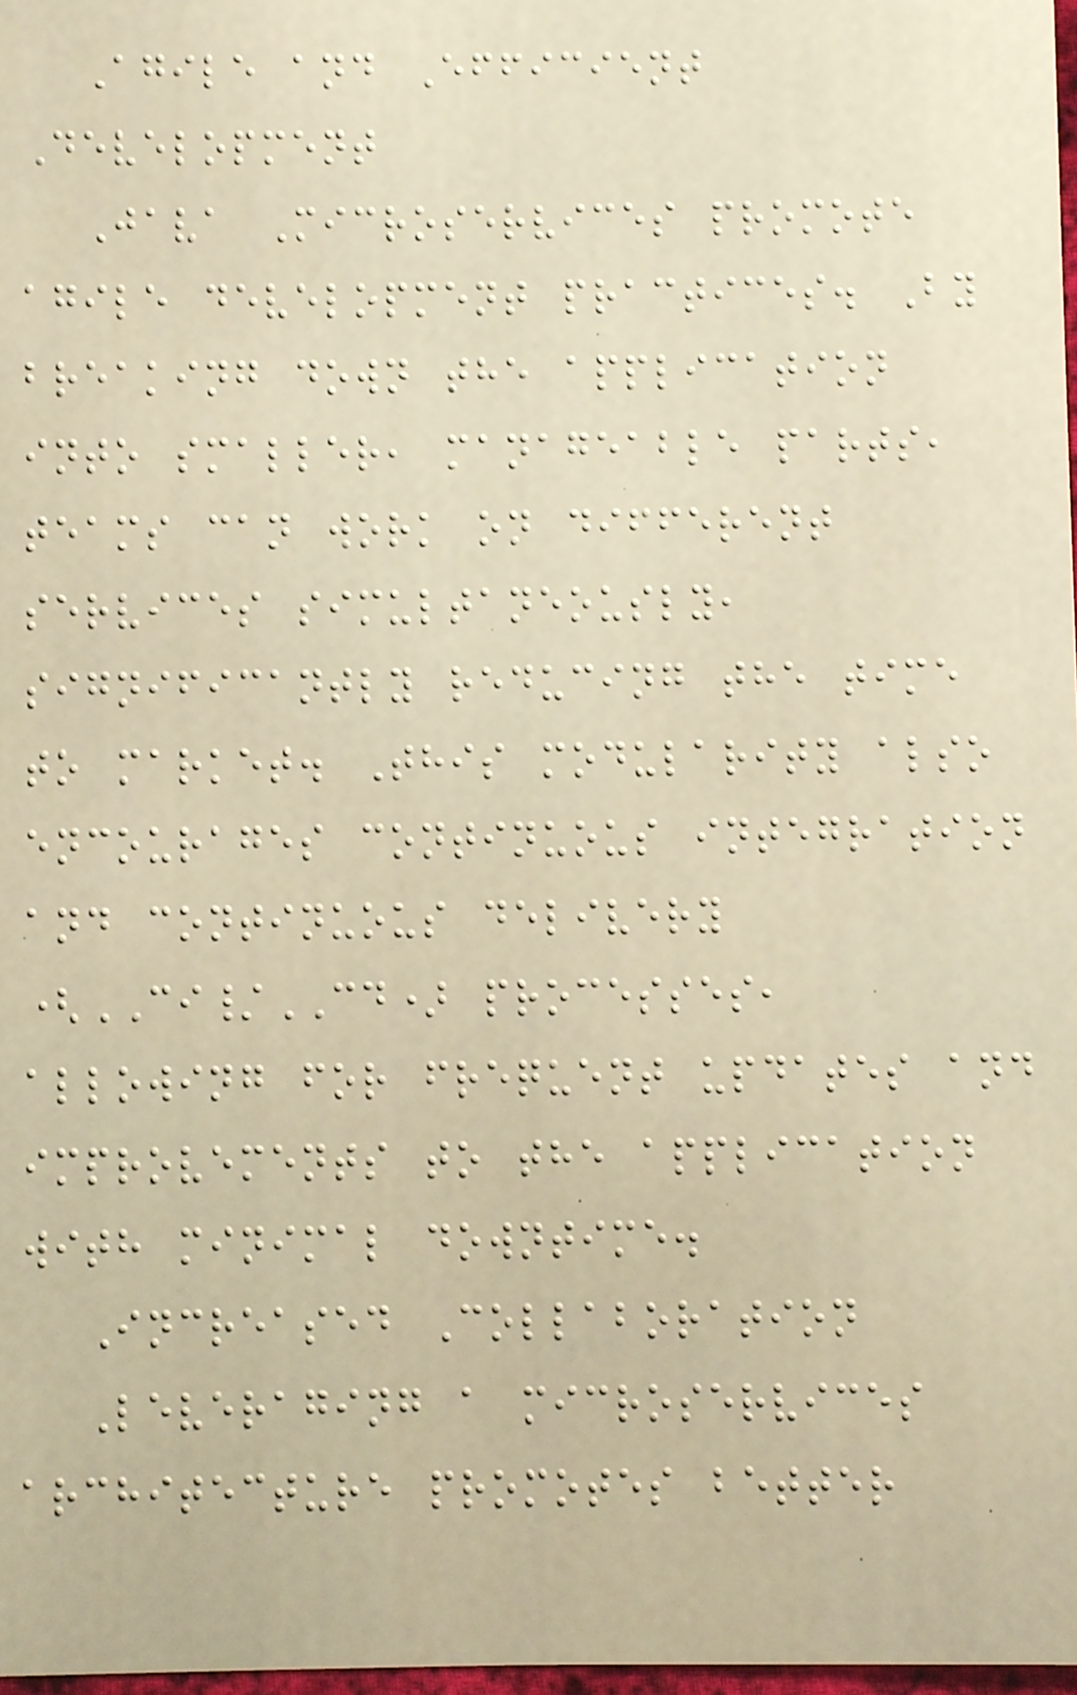Agile and Efficient
Development
Java Microservices promote
agile development practices. By
breaking down the application
into smaller, manageable parts,
teams can work on different
services simultaneously,
significantly reducing the time
to market. This modularity also
encourages continuous integration
and continuous delivery
(CI/CD) processes,
allowing for frequent updates and
improvements to the application
with minimal downtime.
Increased Collaboration
Leveraging a microservices
architecture promotes better
